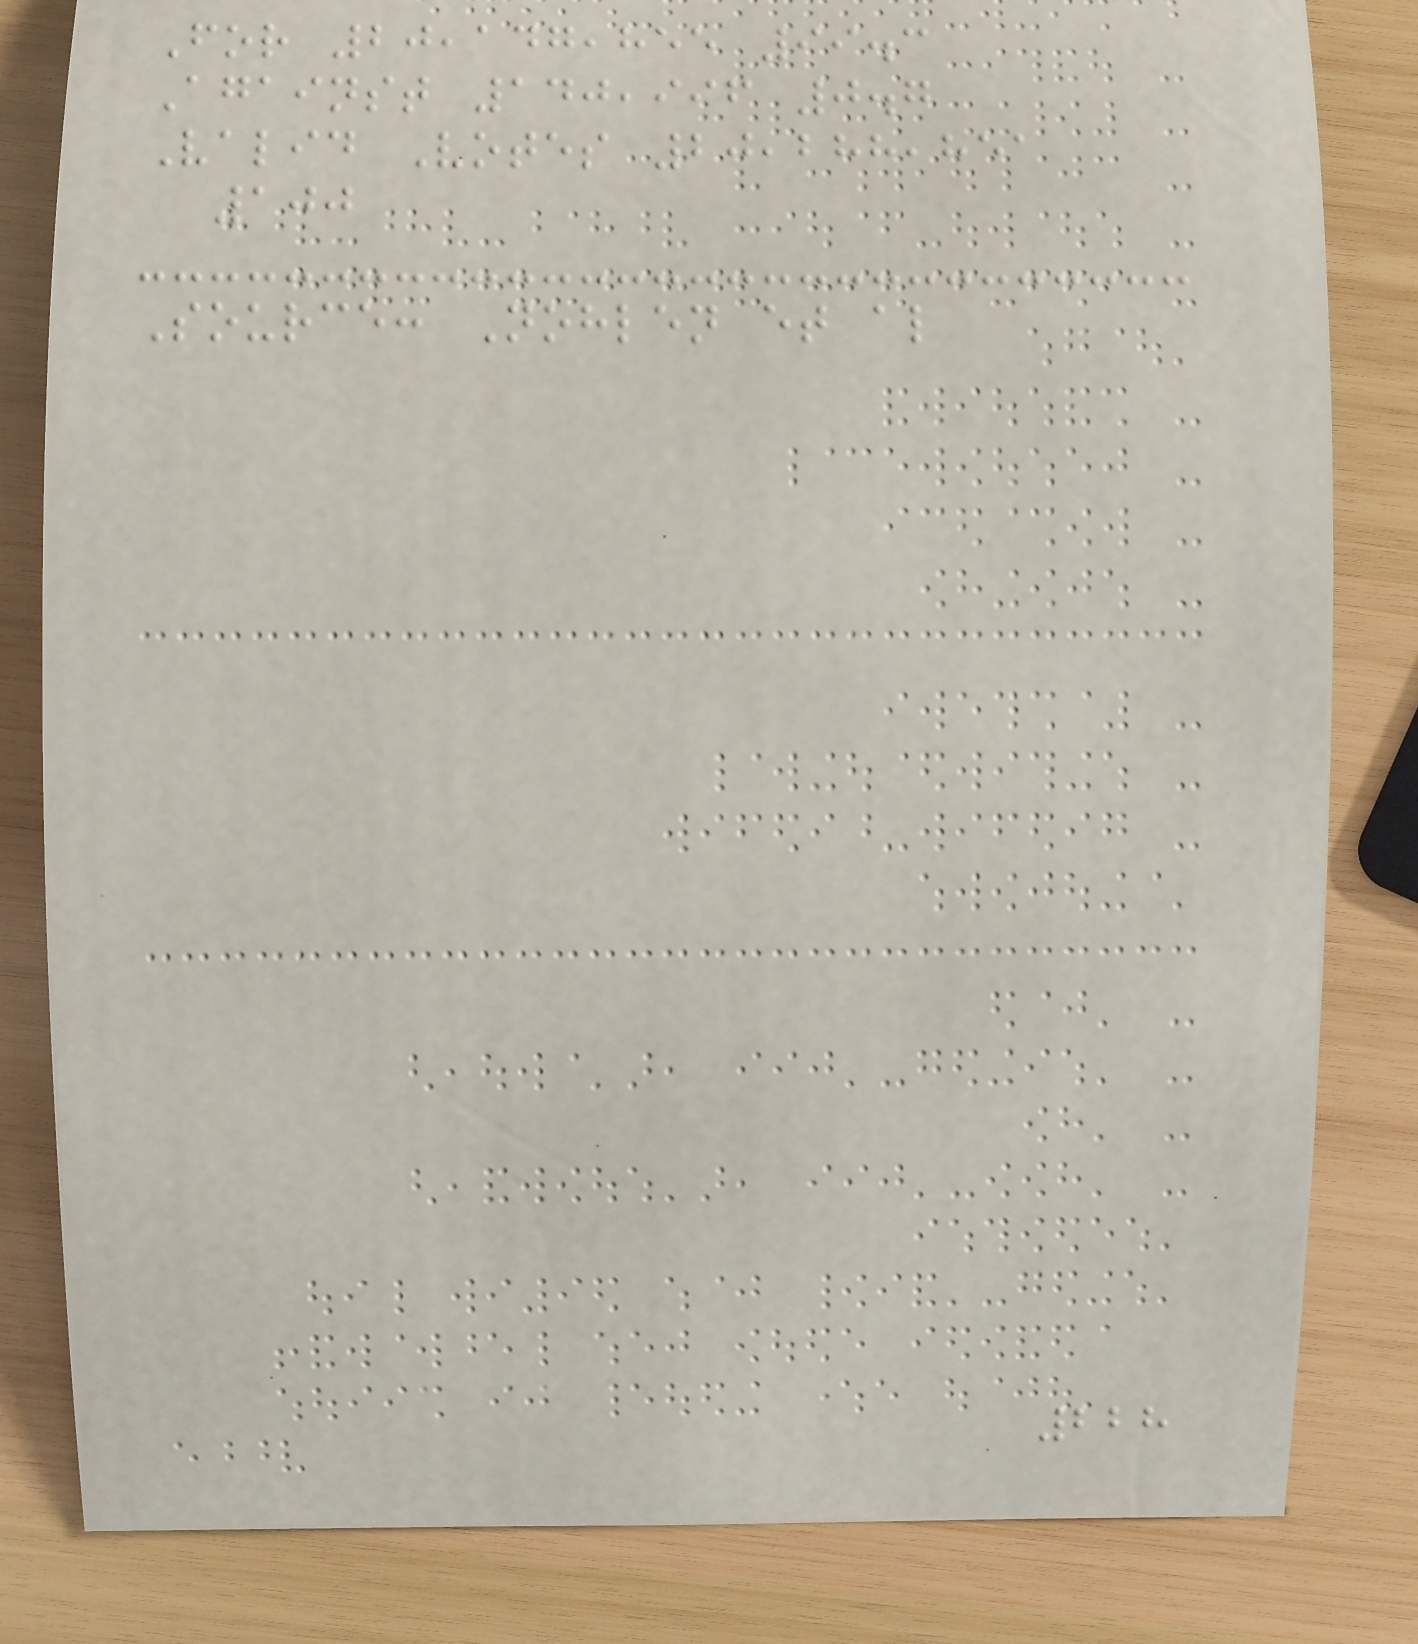For 20,147,855 99.3
Against 140,996 0.7
Valid Votes 20,288,851
100
Source: Nohlen et al
228
